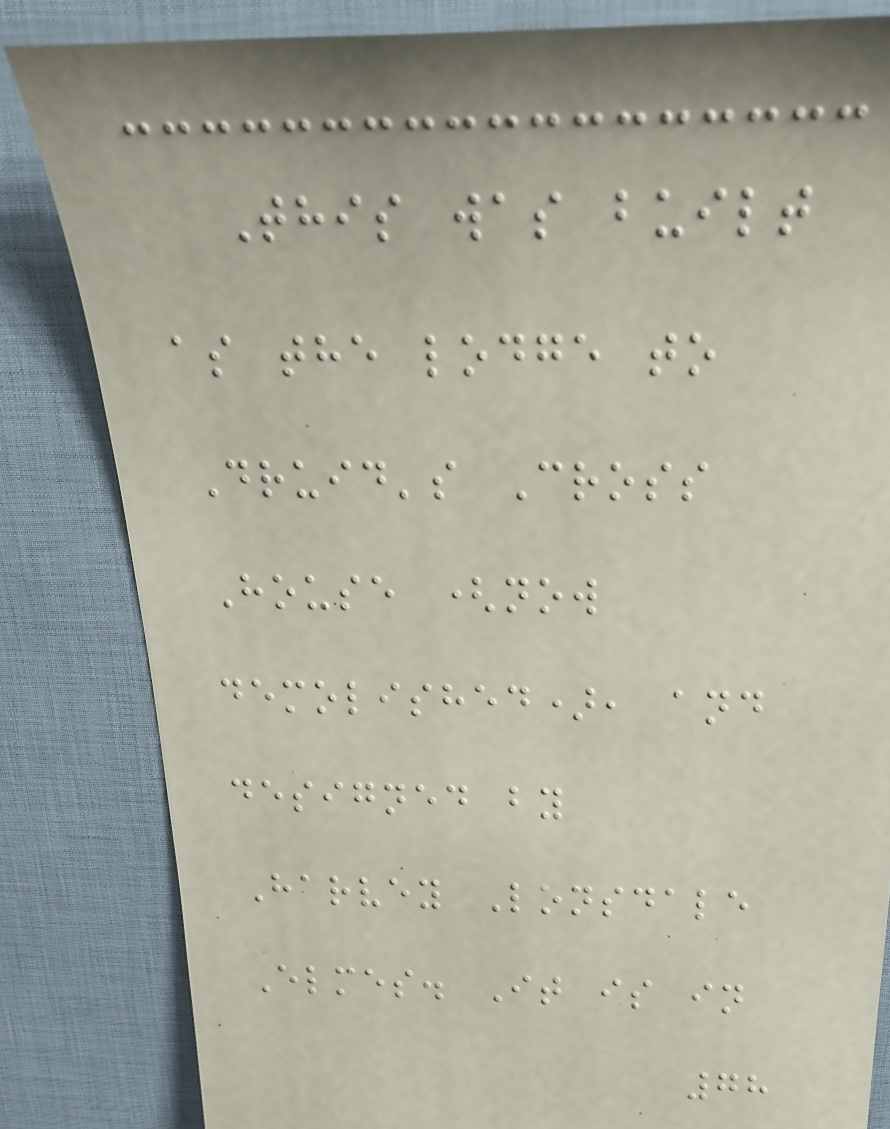This was built
as the lodge to
Druid's Cross
House (now
demolished), and
designed by
Harvey Lonsdale
Elmes. It is in
78
